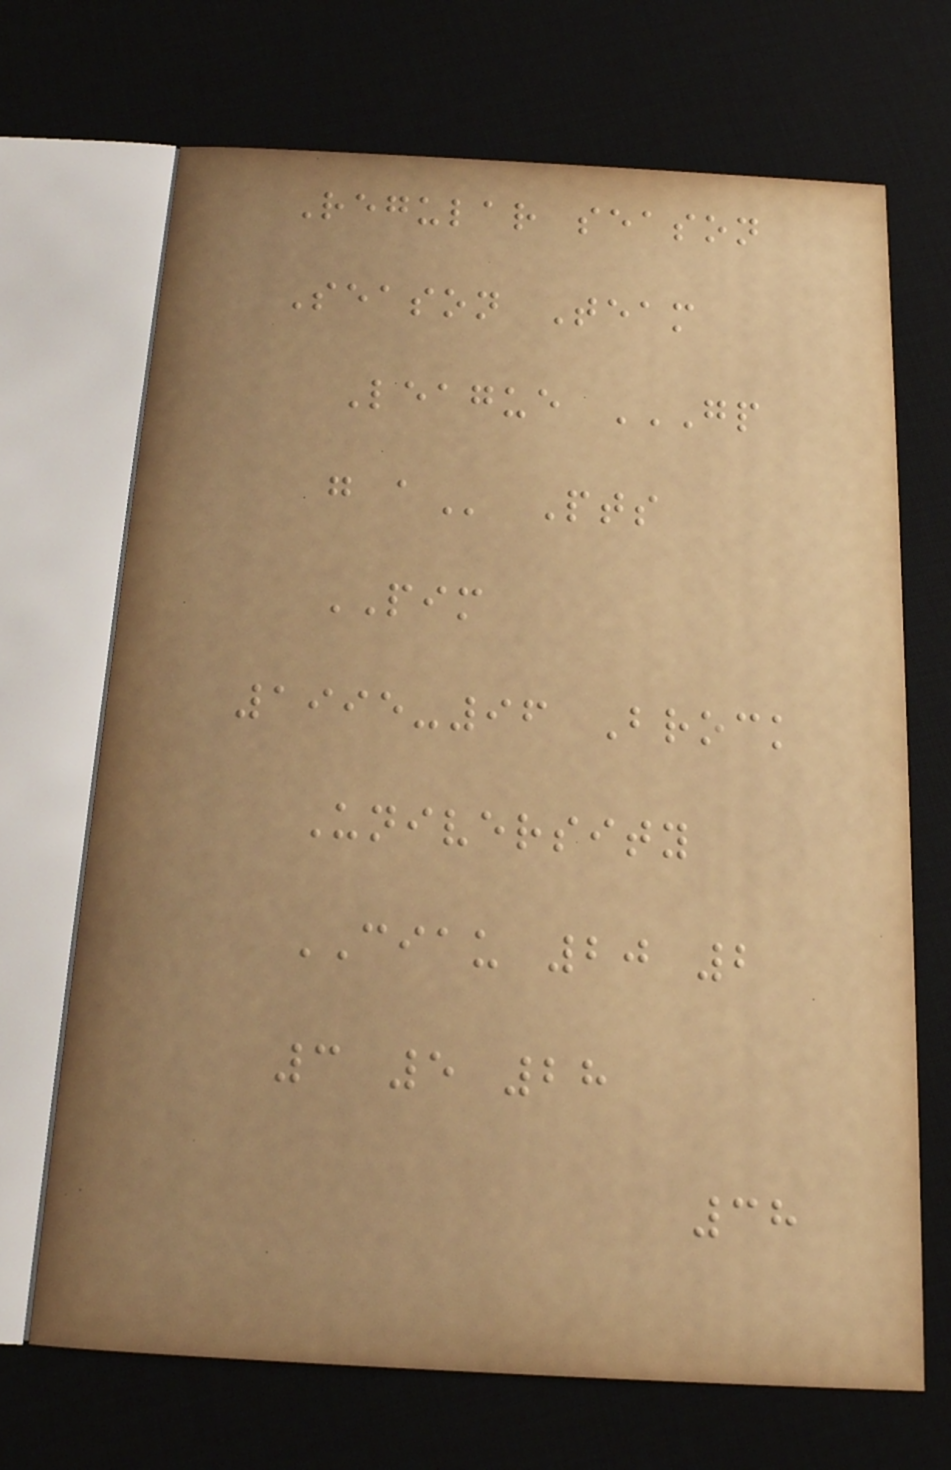Regular season
Season Team
League GP
G A Pts
PIM
1995-96 Brock
University
CIAU 20 2
3 5 28
38
